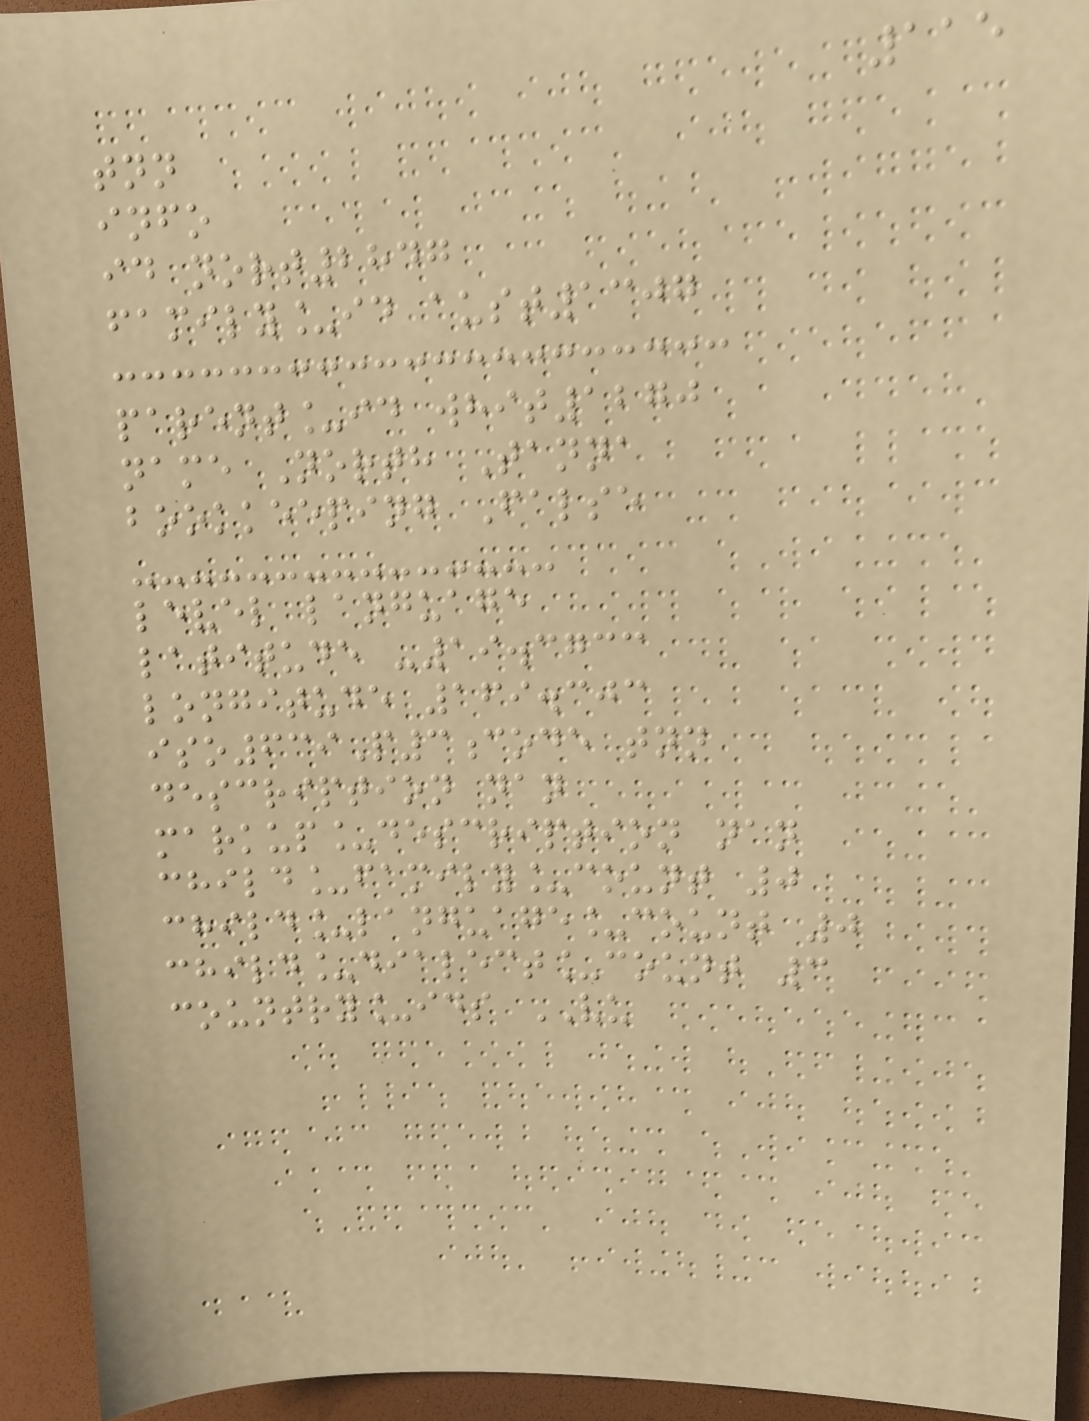115
tnn
info
id nort2847
family_id aust1307
parent_id whit1270
name North Tanna
bookkeeping False
level language
latitude -19.3733
longitude 169.303
iso639P3code tnn
description nan
markup_description nan
child_family_count 0
child_language_count 0
child_dialect_count 3
country_ids VU
